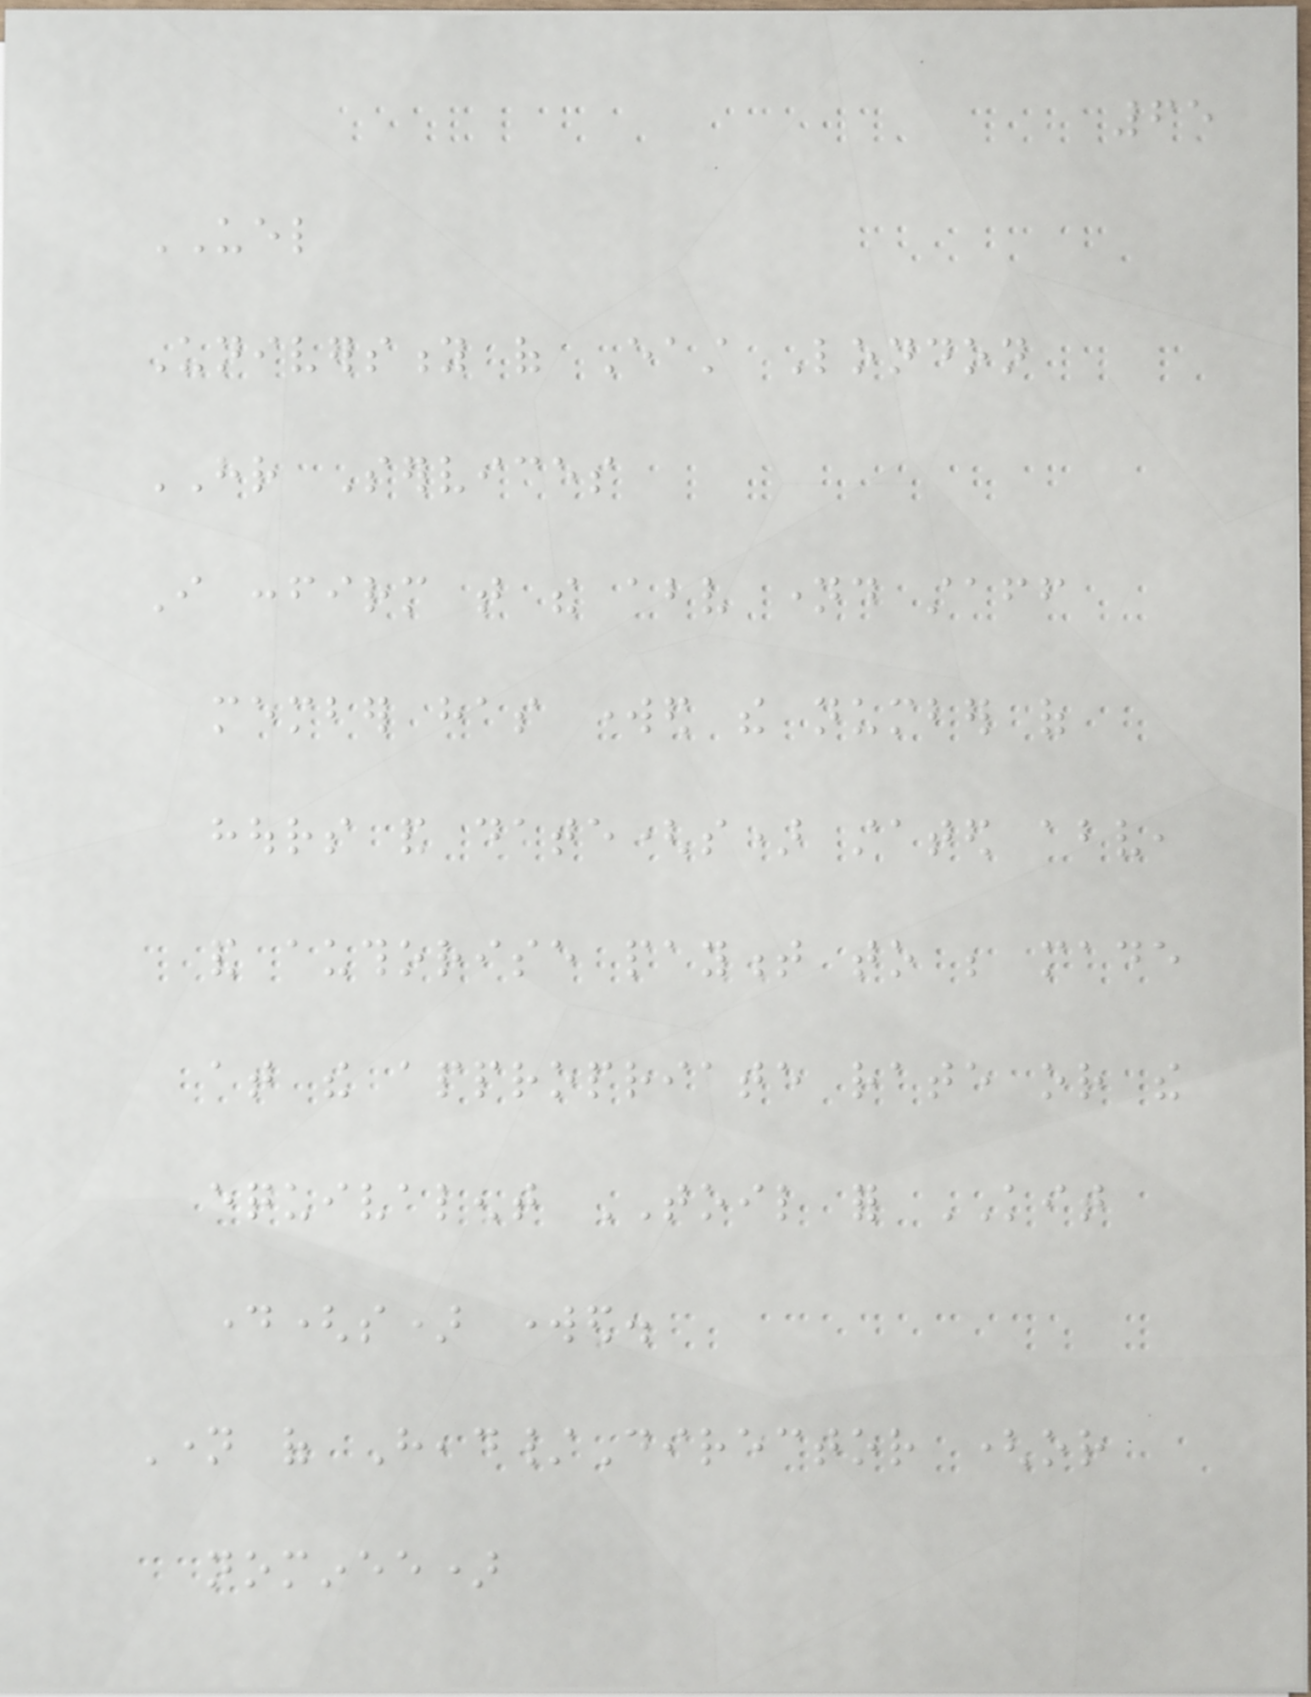65
UEL
University of East London
HR Services
I confirm that the above named staff
member has worked the number of
hours and date(s) stated above,
and authorise payment to be made
at the appropriate rate or the
equivalent TOIL for KIT
day(s) worked.
Name of Head/Director (or
nominee)
